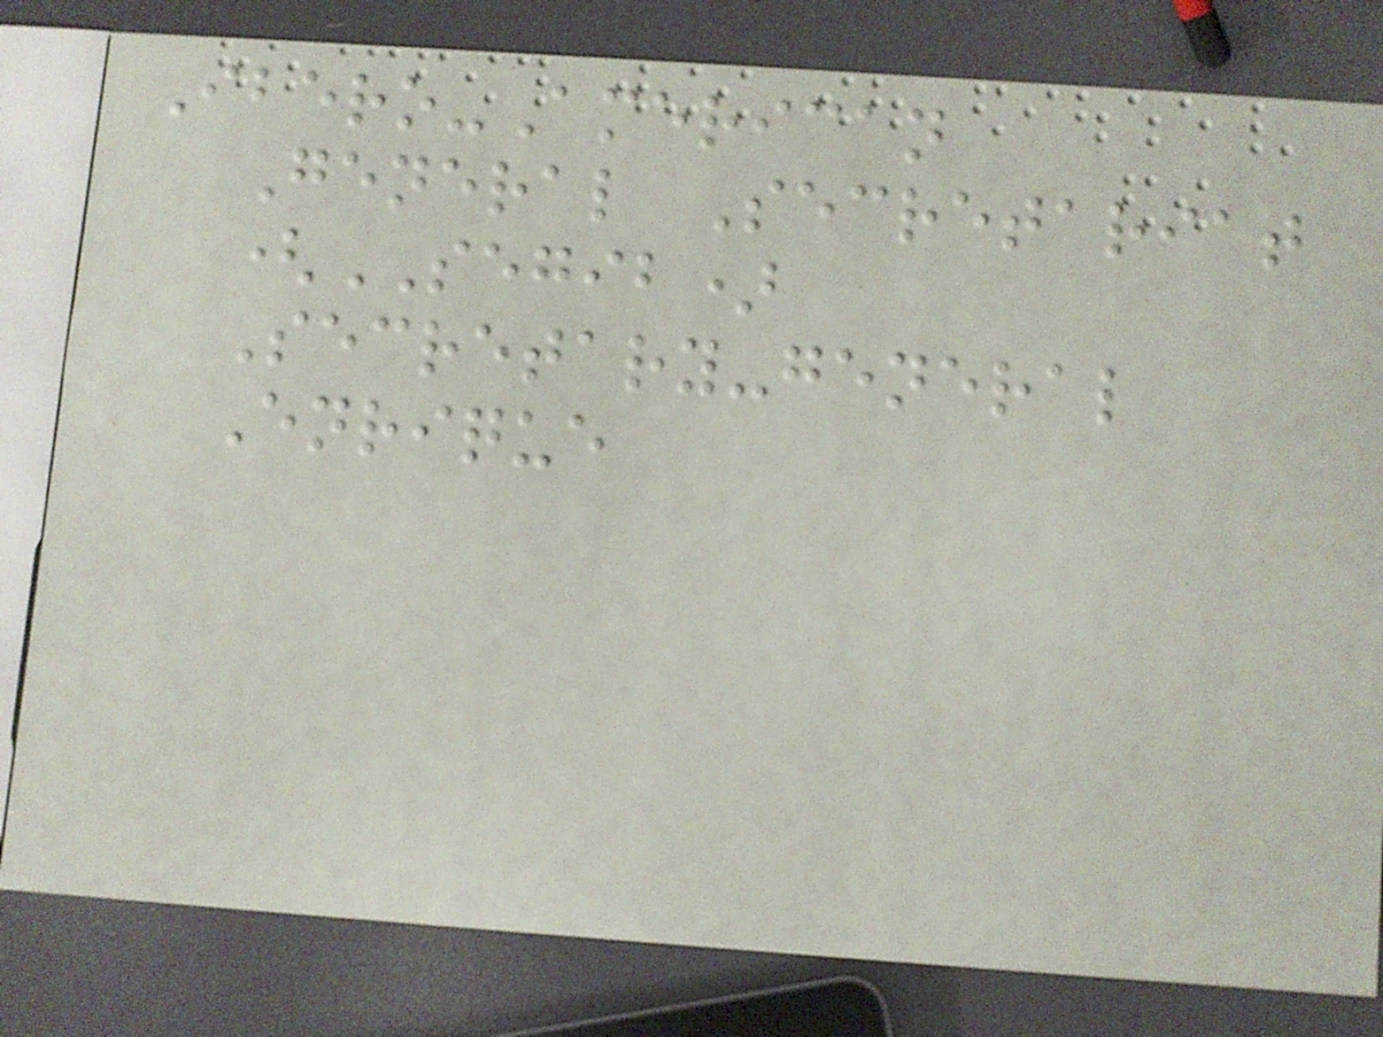Ibero-American
General Secretariat
(SEGIB)
Secretary-general
Enrique
